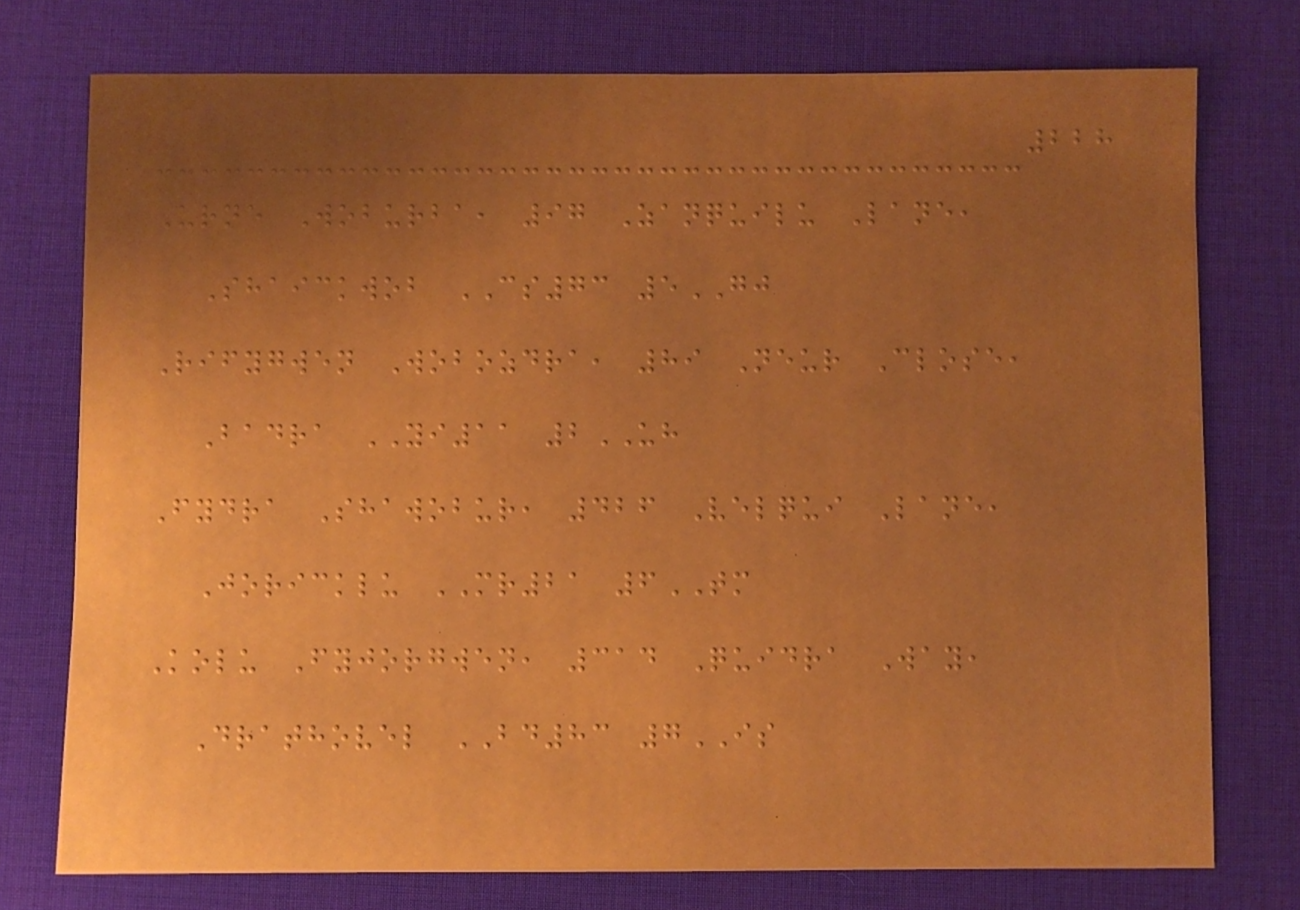228
Urne Woburba, 97 Zanquilu Lane,
Shaickwob CS73 5GJ
Rifygwen Wobozdra, 89 Neur Close,
Badra YI11 2UH
Fydra Shawobur, 426 Velqui Lane,
Joricklu MR21 6TM
Kolu Fyjorgwen, 314 Quidra Way,
Drathovel BD83 7IS
